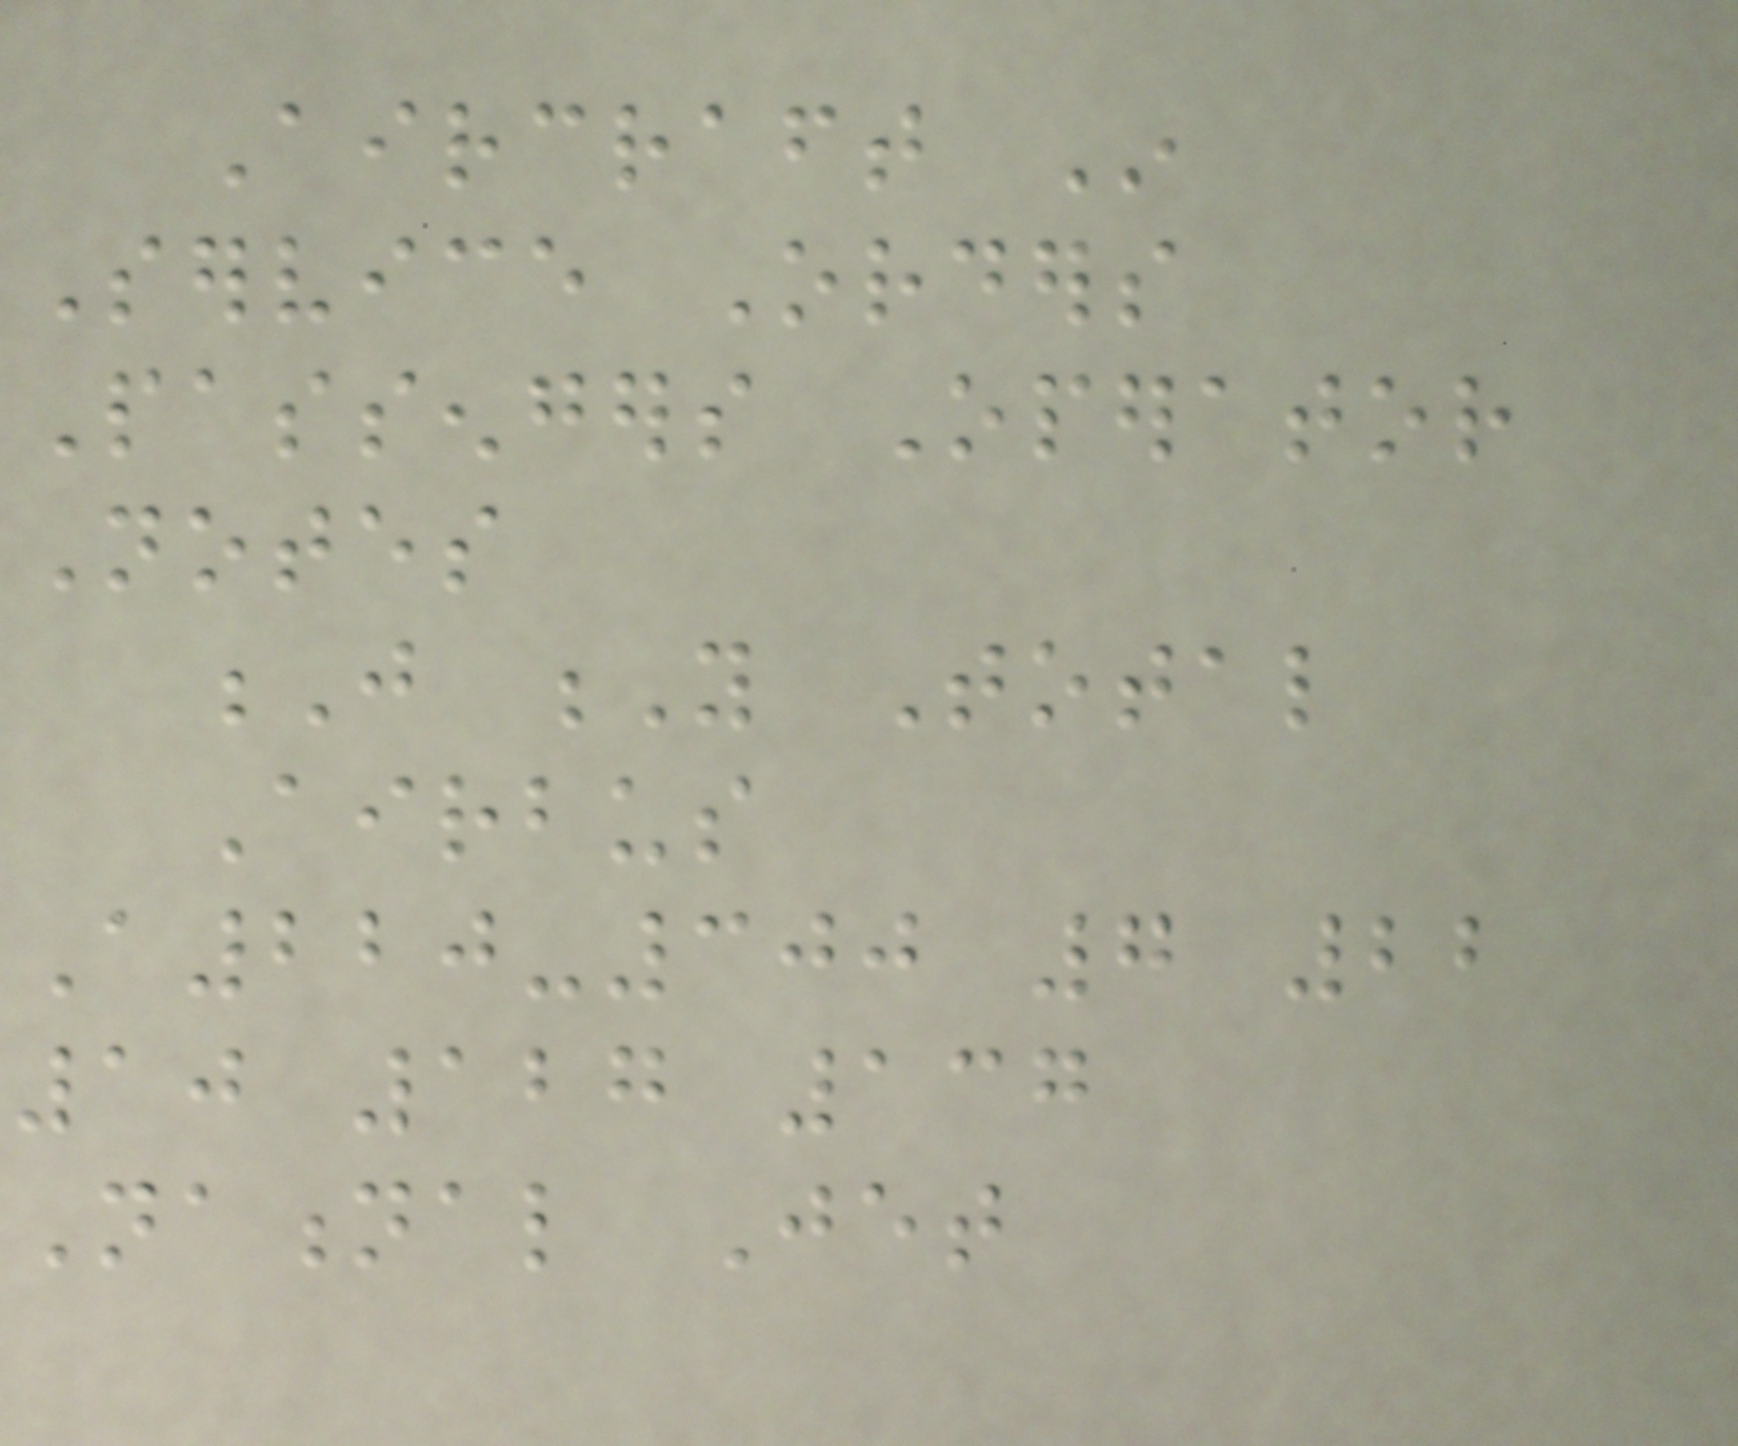Aircraft In
Service Orders
Passengers Operator
Notes
J Y Total
Airbus
A220-300 7 22
10 127 137
National Jet
